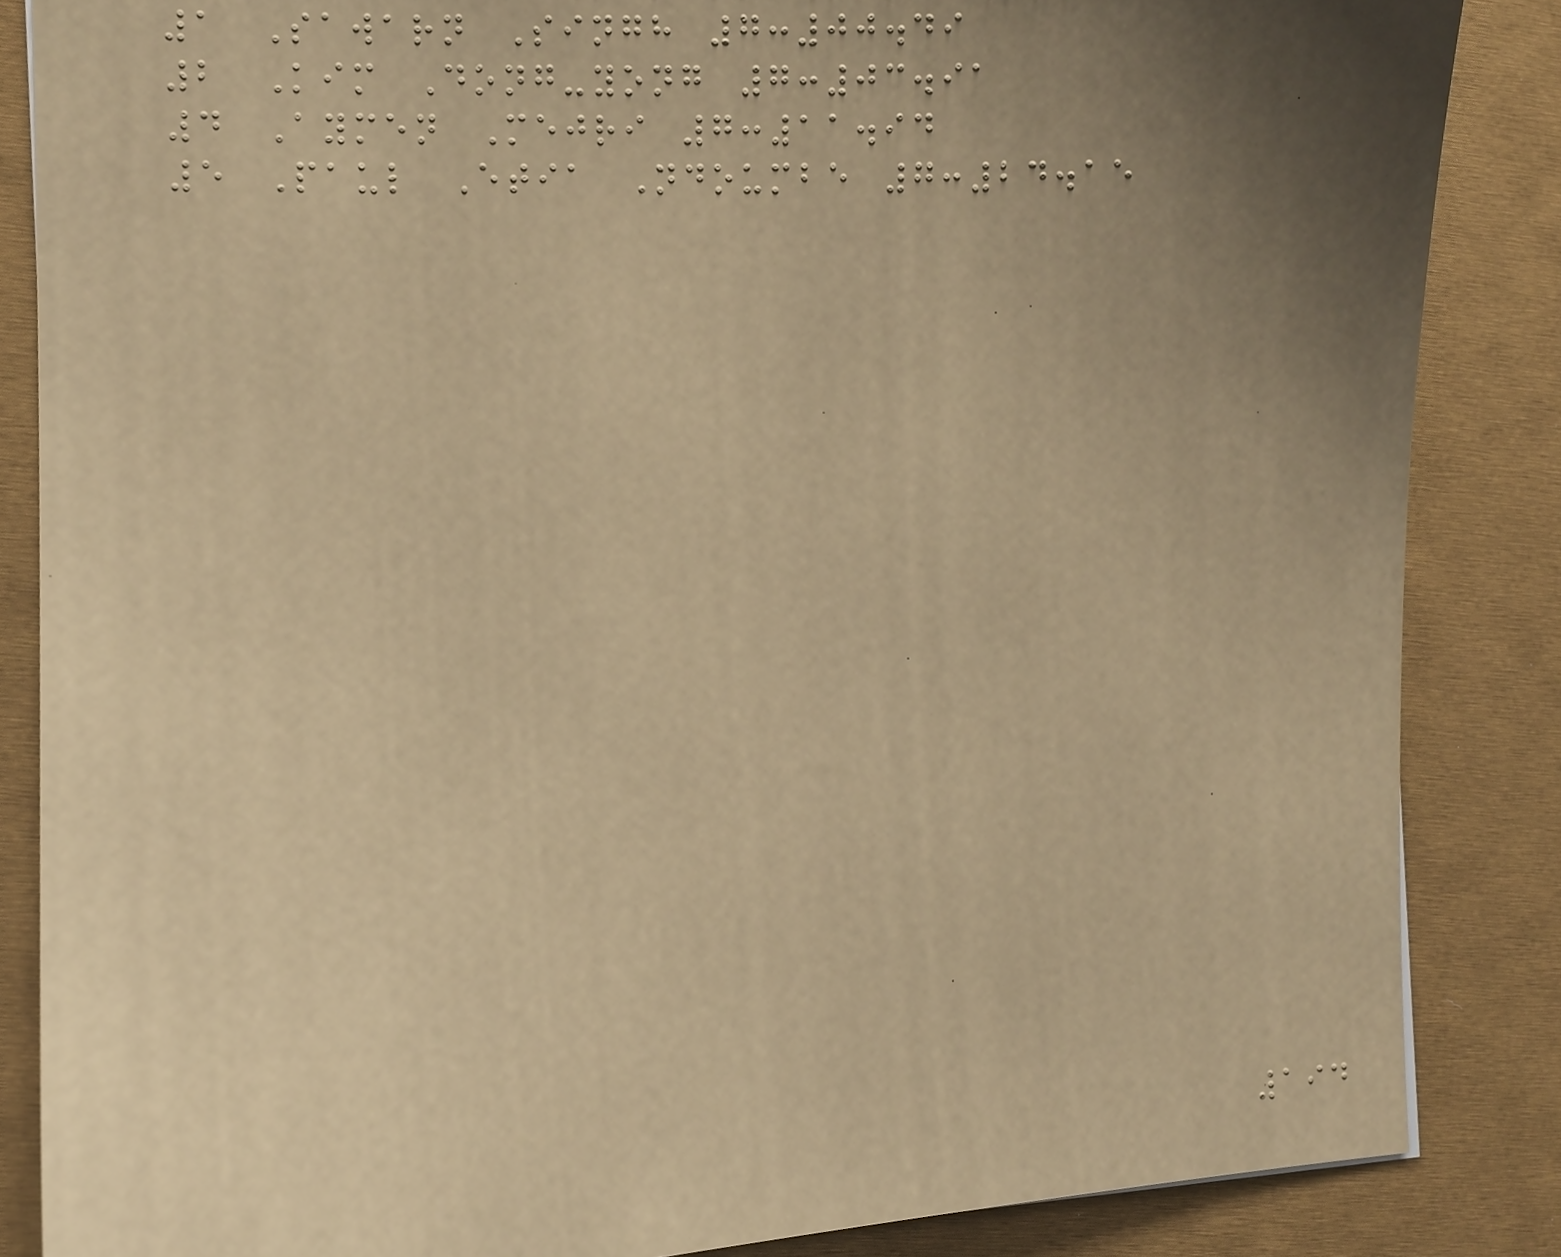1 Sawarn Singh 7:00.49
2 Kim Dong-yong 7:03.91
4 Aymen Mejri 7:11.94
5 Paul Etia Ndoumbe 7:24.15
194
